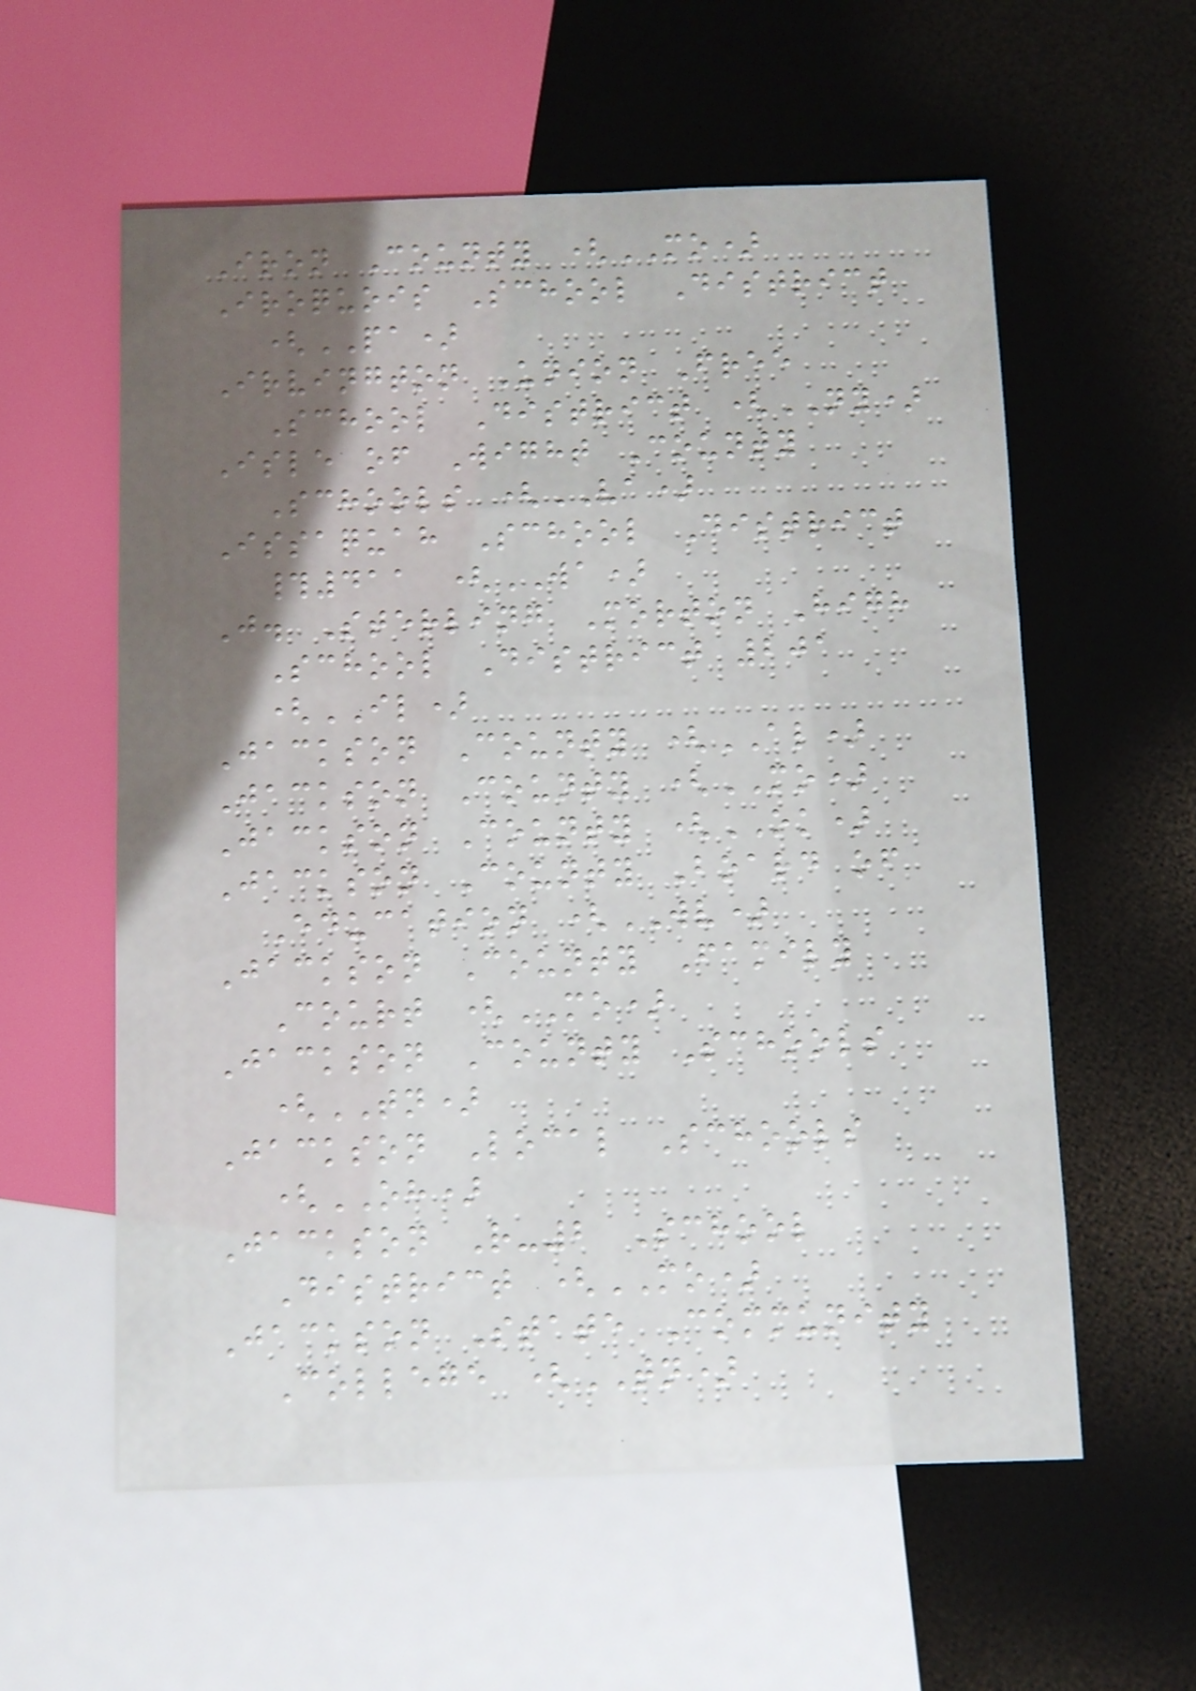Iron County (MO)
Iroquois School District
(PA)
Irvington Union Free
School District (NY)
Isle of Wight County
Schools (VA)
Issaquah School District
#411 (WA)
J. Sterling Morton High
School District 201
(IL)
Jackson County (AL)
Jackson County (MO)
Jackson County (OK)
Jackson County Board of
Education (WV)
Jackson County Family
Court (MO)
Jackson County Schools
(TN)
Jackson Local Schools
(OH)
Jackson R-2 School
District (MO)
Jackson State Community
College (TN)
